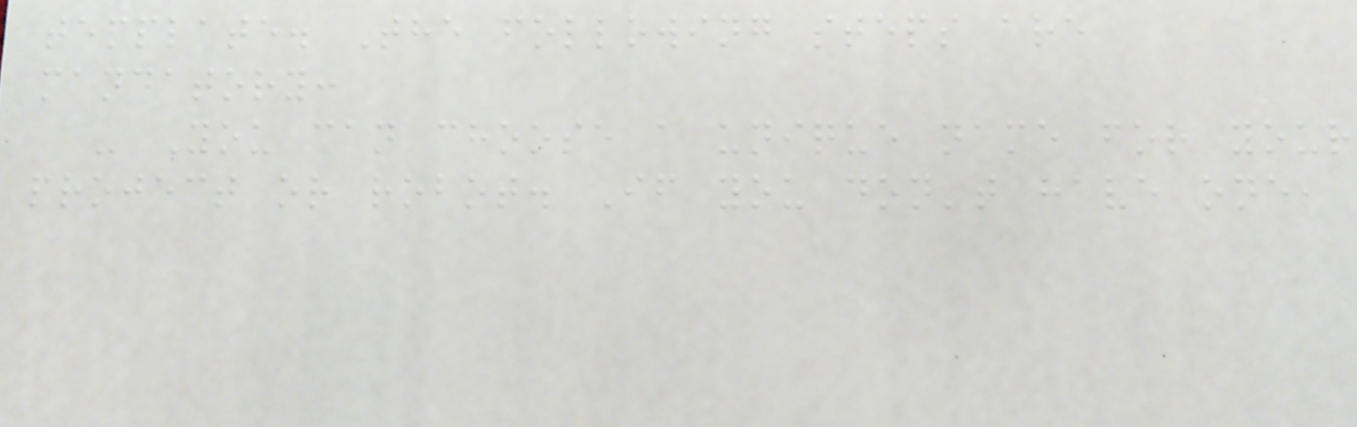template. The following steps are
mandatory:
- You can choose a unique name for your
project or robot. If you don't have one,
